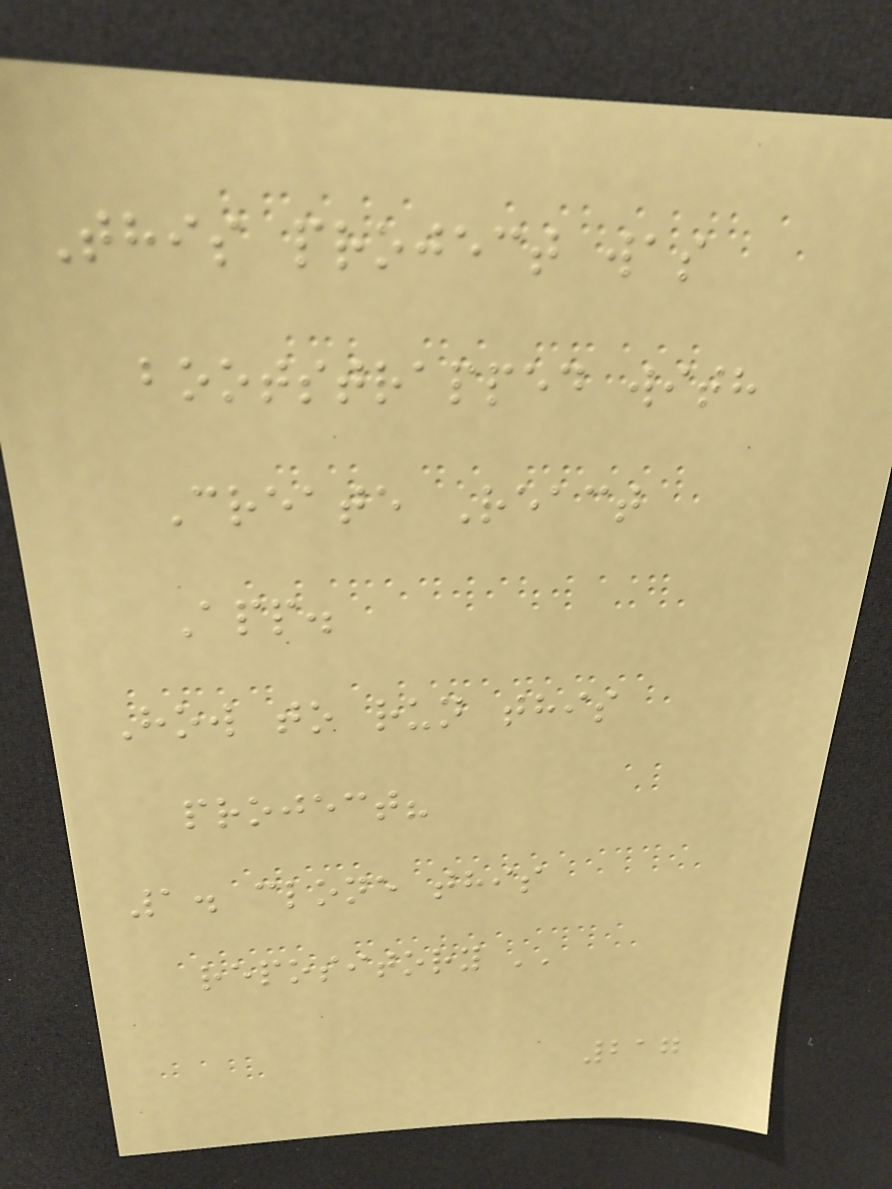This project was
bootstrapped with
Create React
App.
How to run this
project?
1. clone this
repository ''
217
